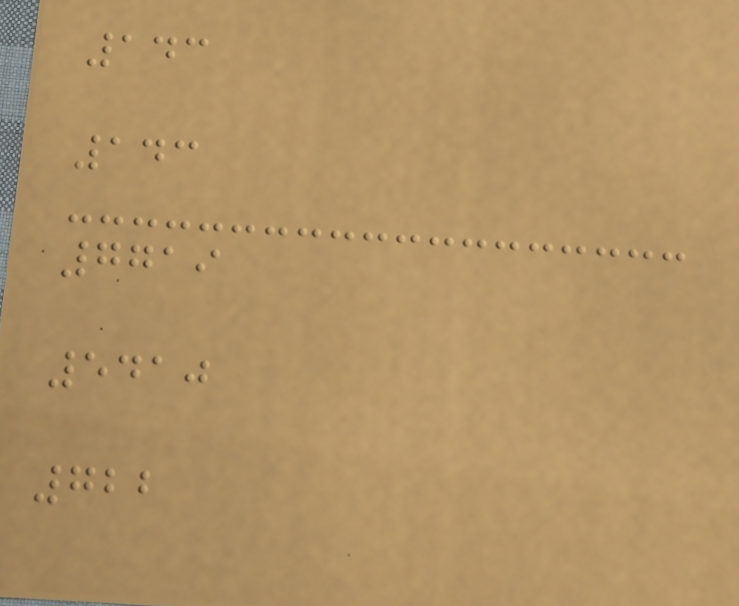143
143
7719
5410
722
